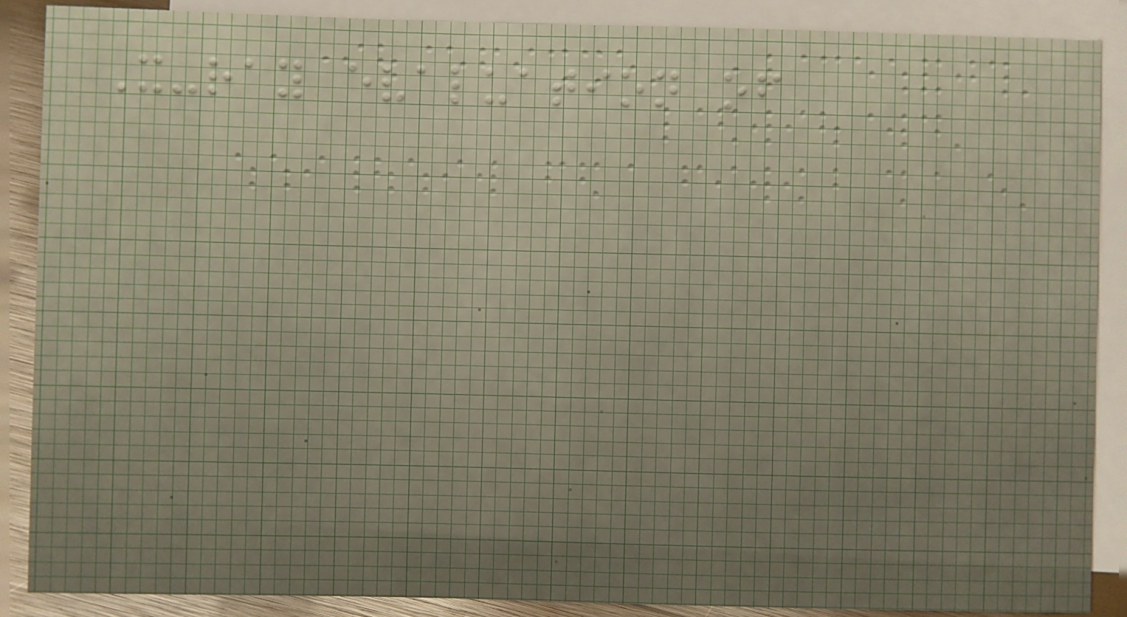X-ray evaluation of
